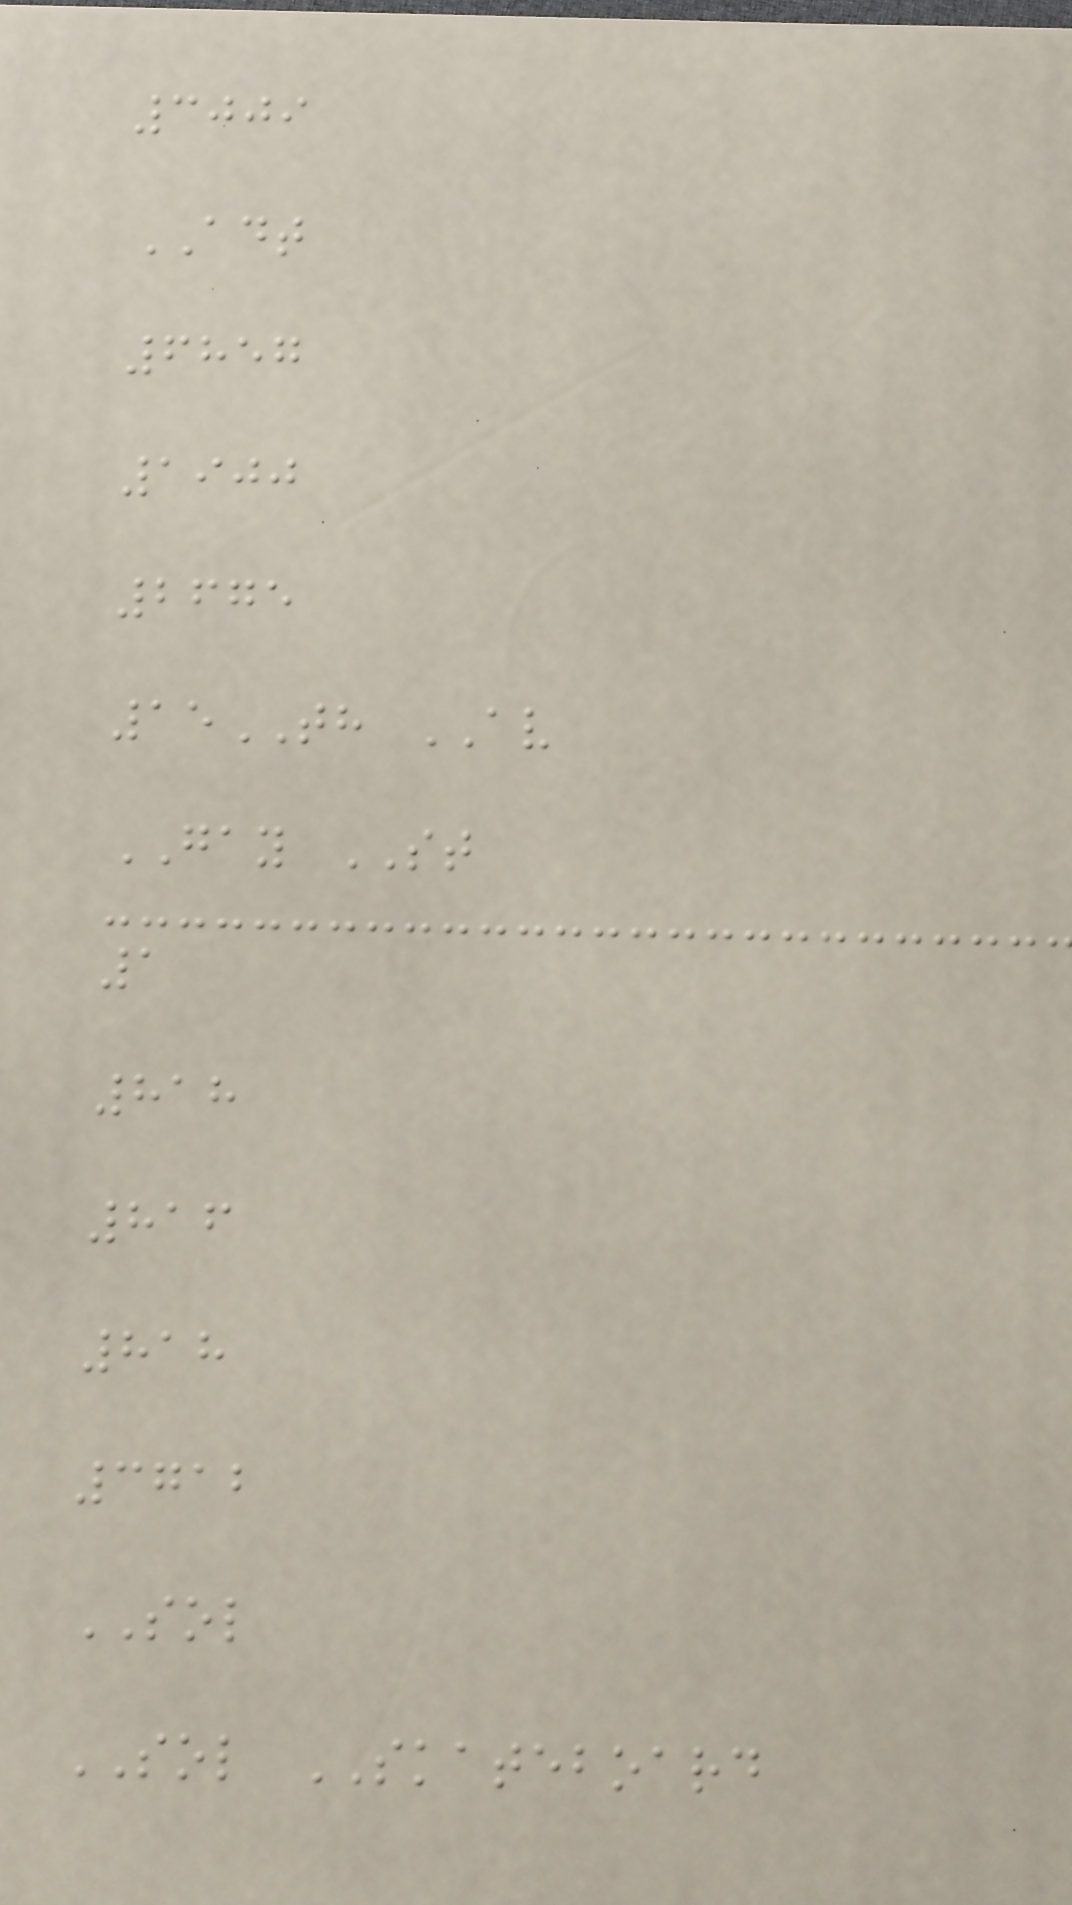3009
ADT
6857
1900
2675
15TH AV
GAY ST
1
818
816
818
3712
SOL
SOL SKATEBOARD
